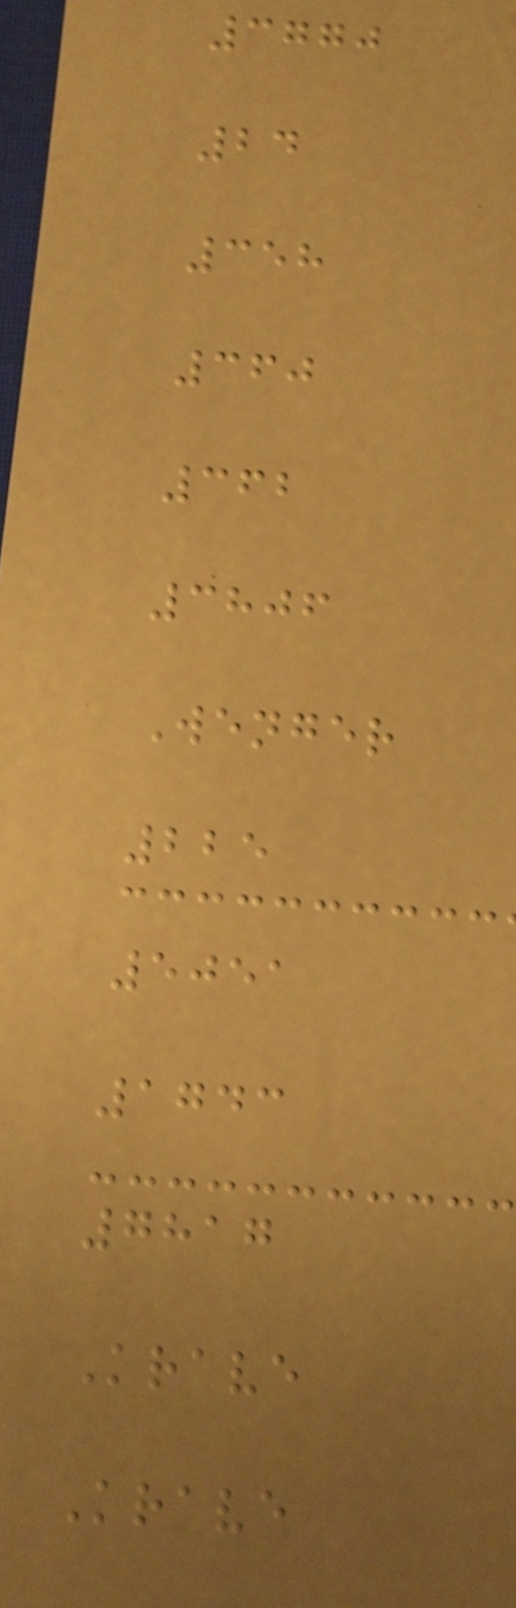3770
24
358
360
362
3806
Wenger
225
5051
1743
7817
Krave
Krave
